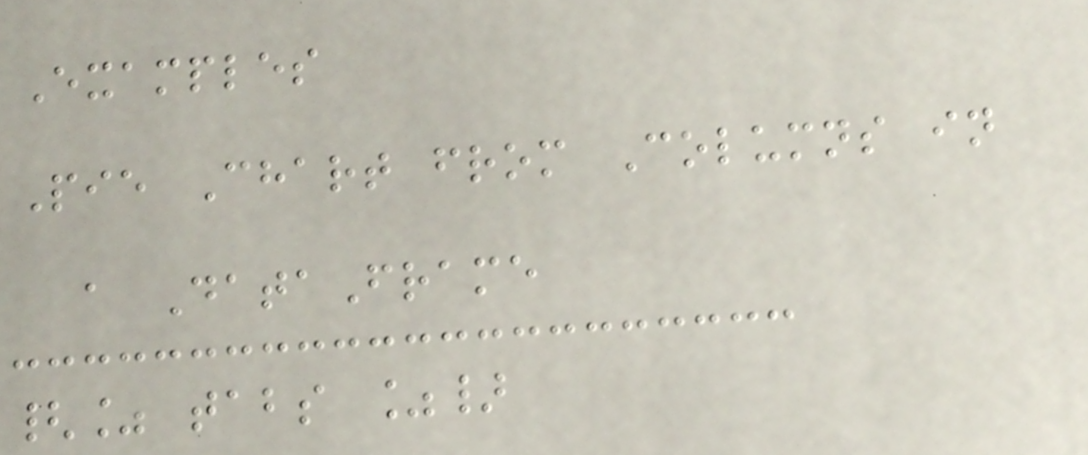Examples
Pie Chart from Columns in
a DataFrame
{% tabs %}
